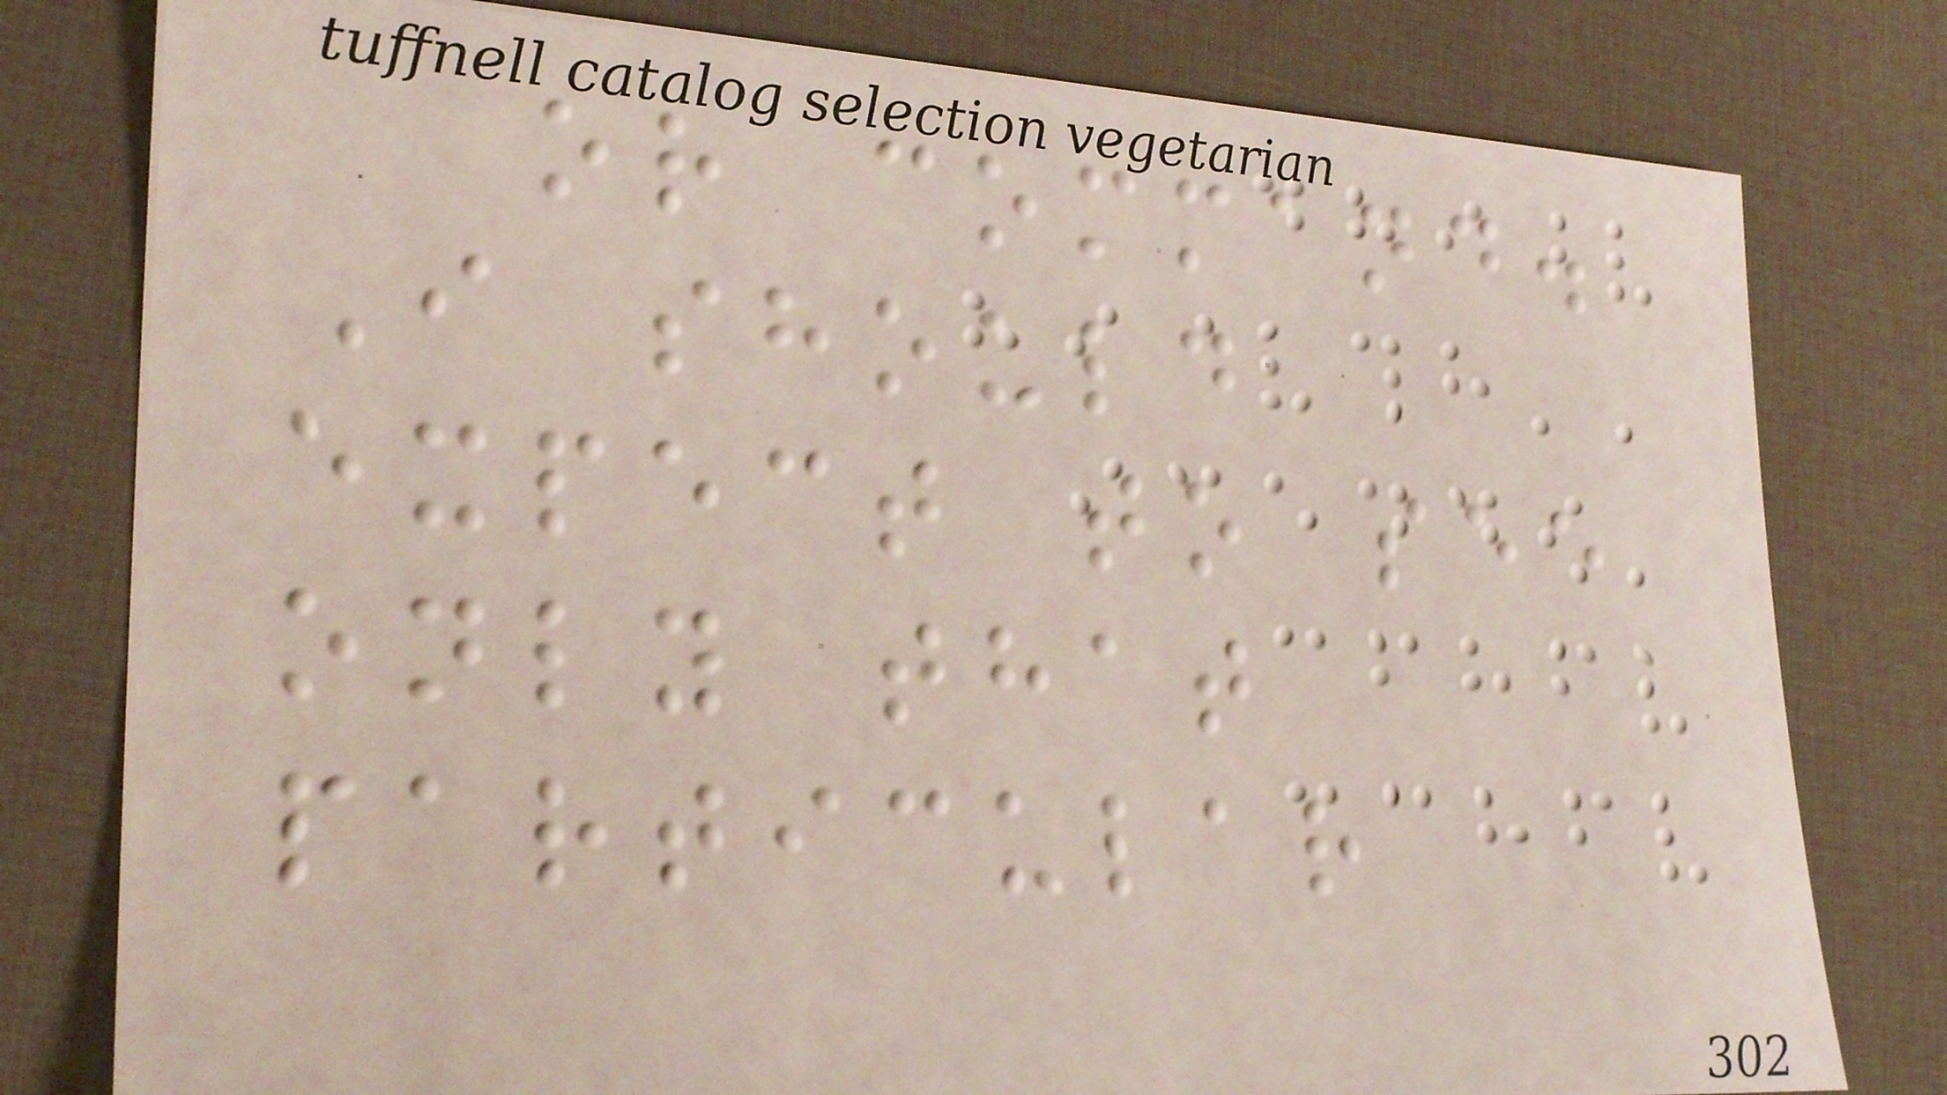or command.
I should
expect to see
only that
particular
